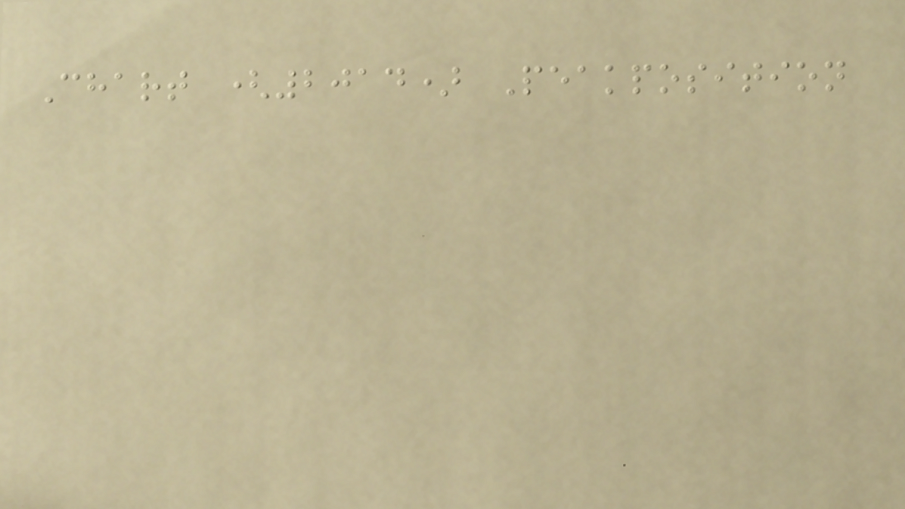Chart (2014) Peakposition
